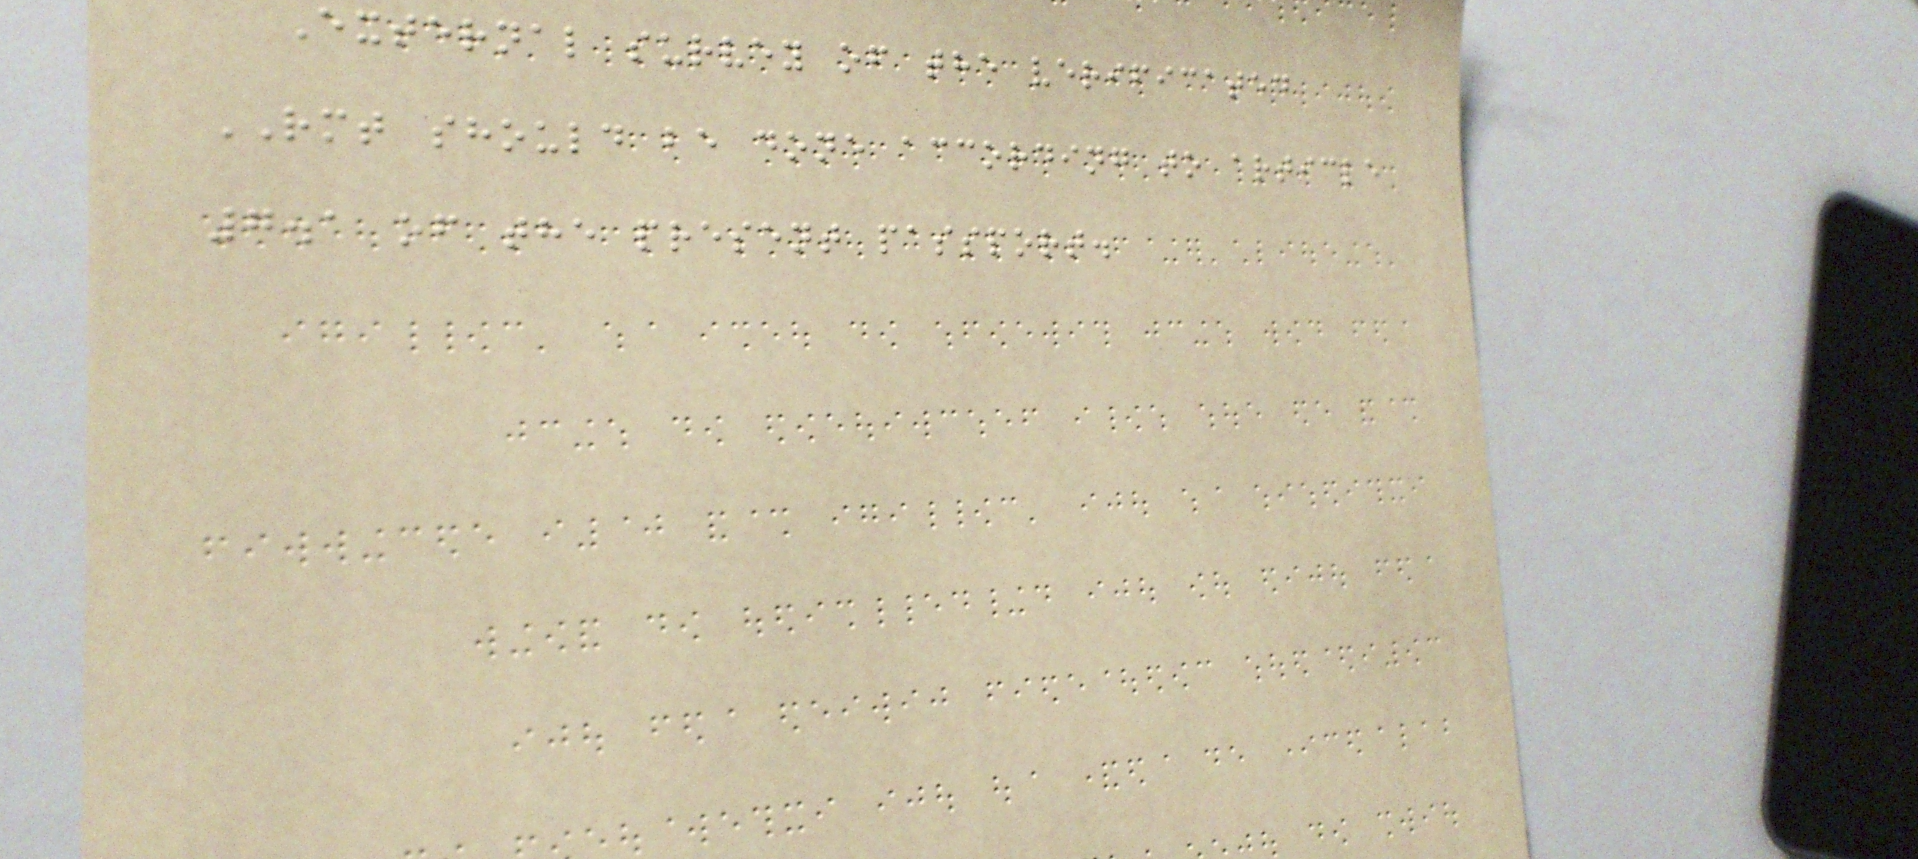External survey of the verificated
RMT should be done according to article
7.1 of the present passport.
